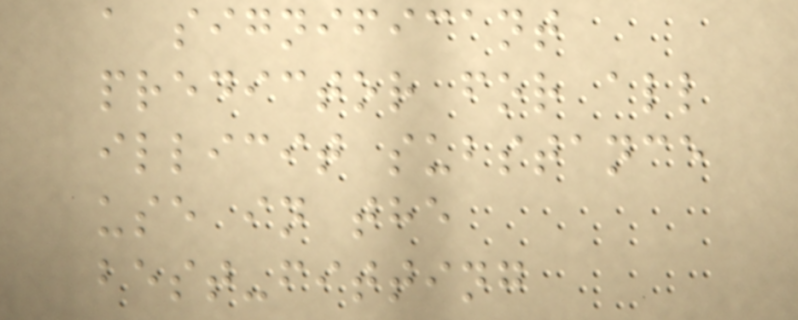a significant
predictor for all
illicit substance
use in the
best-fitting
